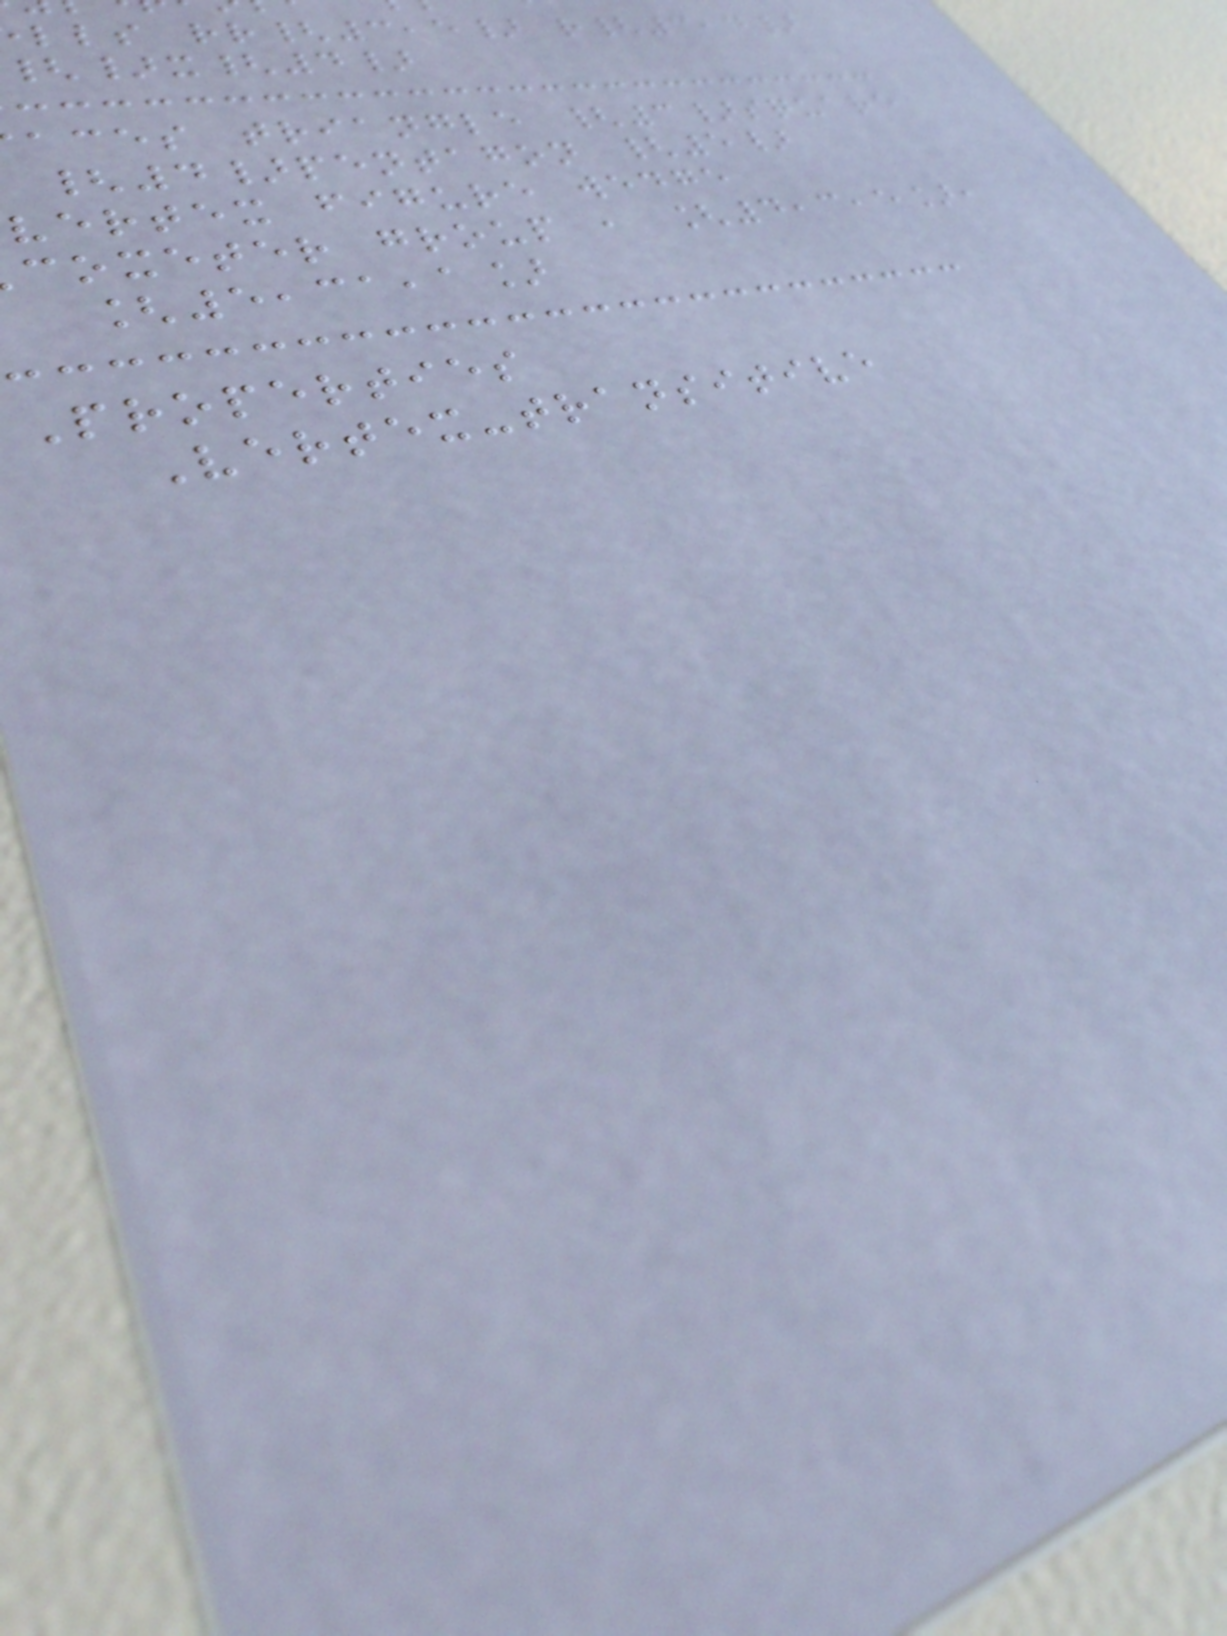lls rr{3,5} r{3,4}
{}x{4}
aces triangle {3}square
{4}pentagon {5}
vertex figure wedge
coxeter group , [4,3,5],
[5,31,1]
Properties
Vertex-transitive
